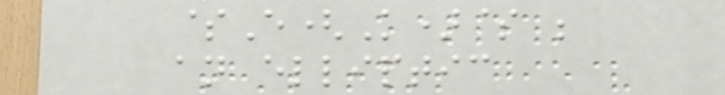$E(K)$ be
an elliptic
